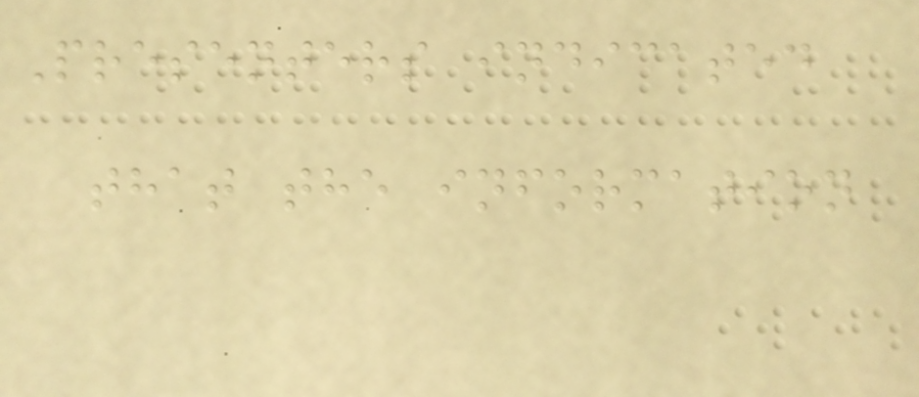Presenters indicated
that the information
